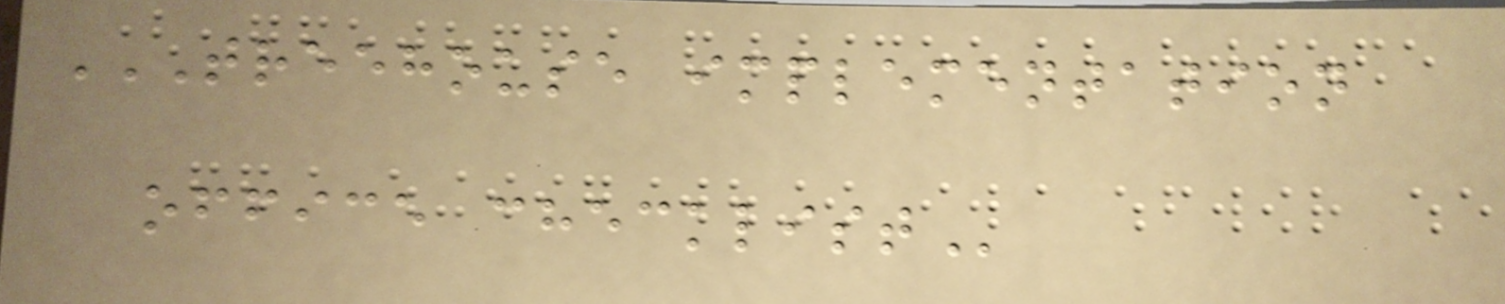TREEHOUSE IMPLEMENTATION
OFFICE CHECKLIST
